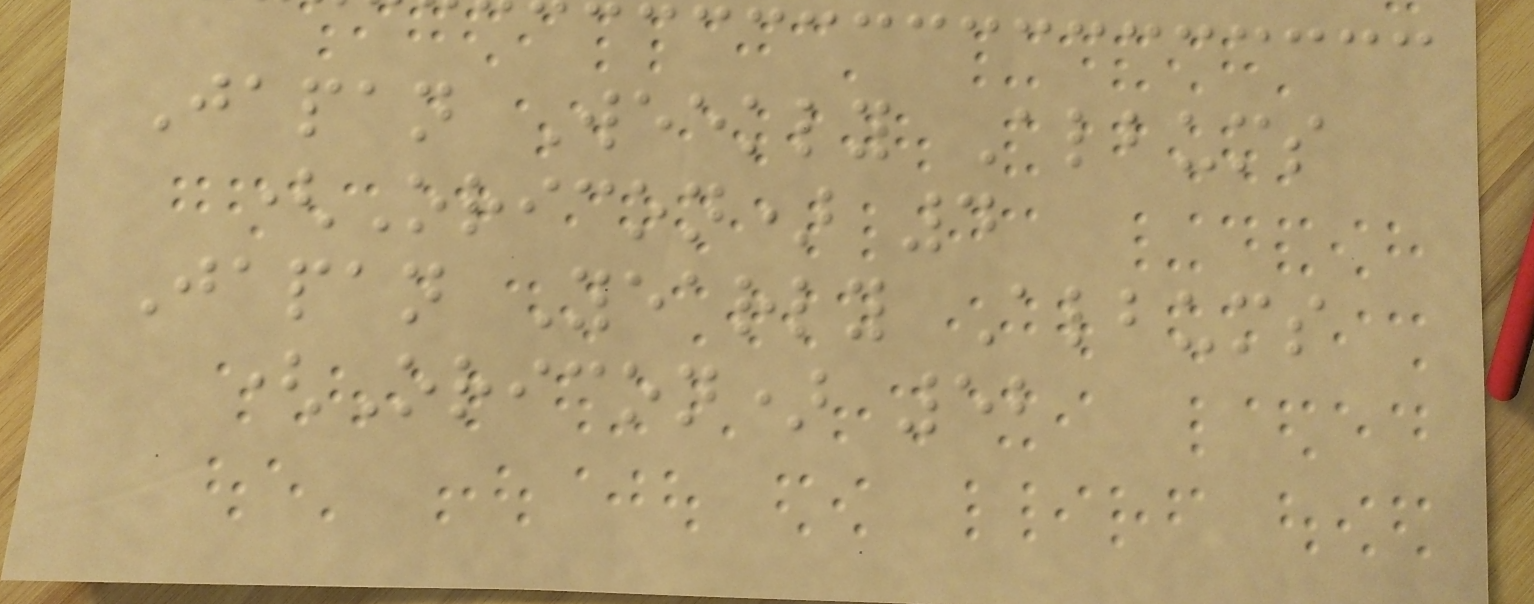Japan Weekly Albums
(Oricon) 4
Japan Yearly Albums
(Oricon) 52
